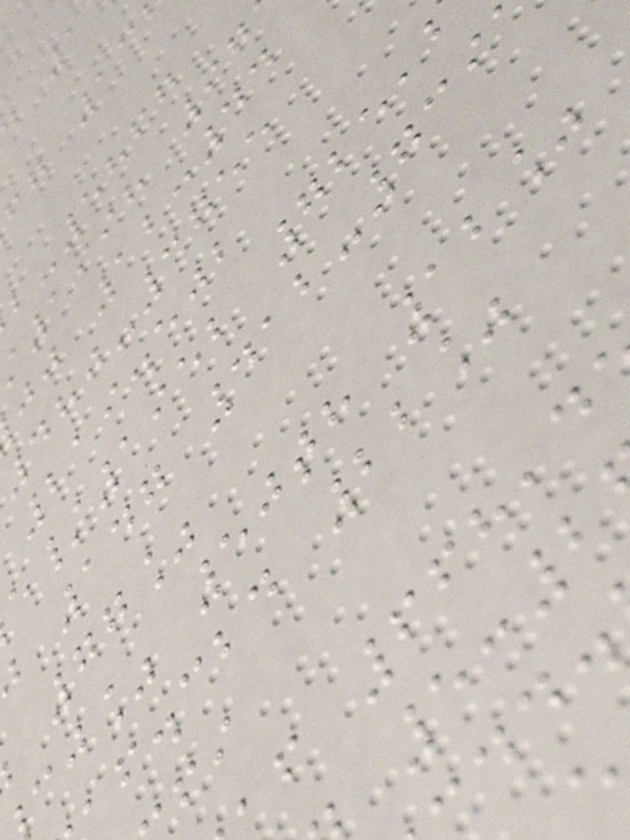-5867
1998 97
jj 12:44
480-3755
219.502
/1952 725,2
147 412-739
77%
cj% 50th 12%
f.cbd 22%
f 668,4
5:2
